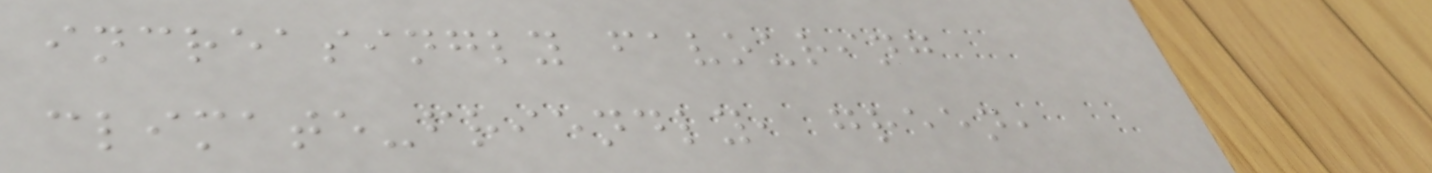increasingly favouring
climate-friendly, green,
